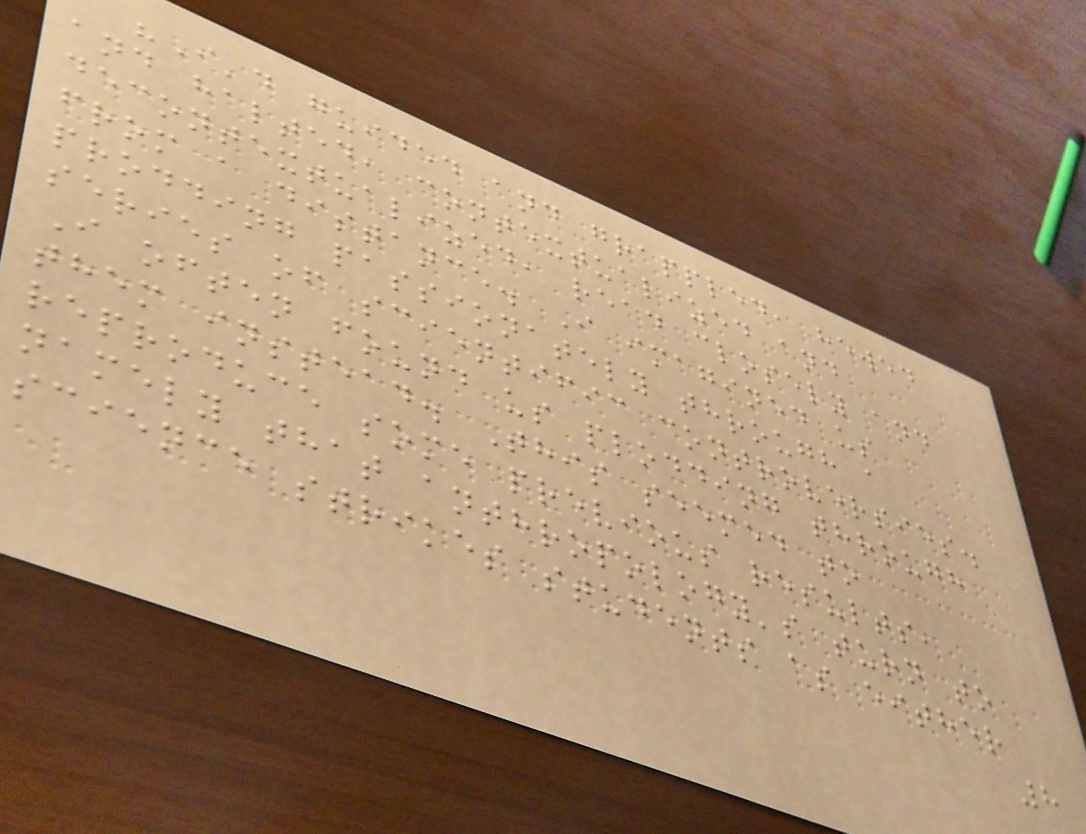"I'd guided and grappled, hewed
and halted, contextualized and
decontextualized, read closely and
from a distance. I imagined us
prodding passionately through a
series of scientific controversies.
I often found us plodding through
them instead. This seemed to
reproduce some previous results,
namely that anthropology's turn to
science strikes students as either
8
